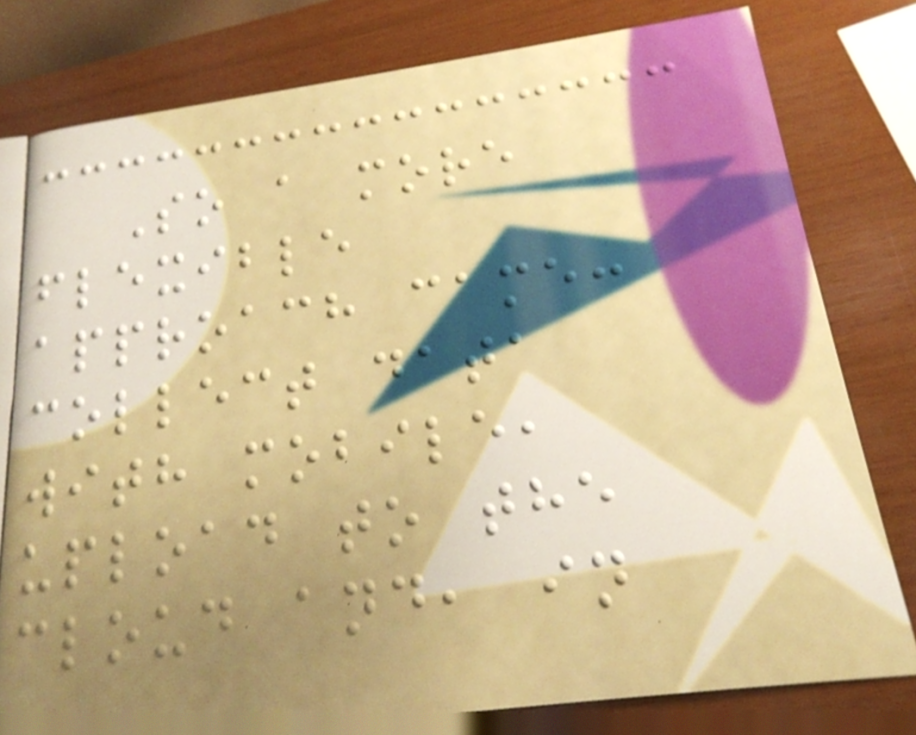So a more
flexible
approach came:
collect data
with mobile,
upload to the
cloud and, in
